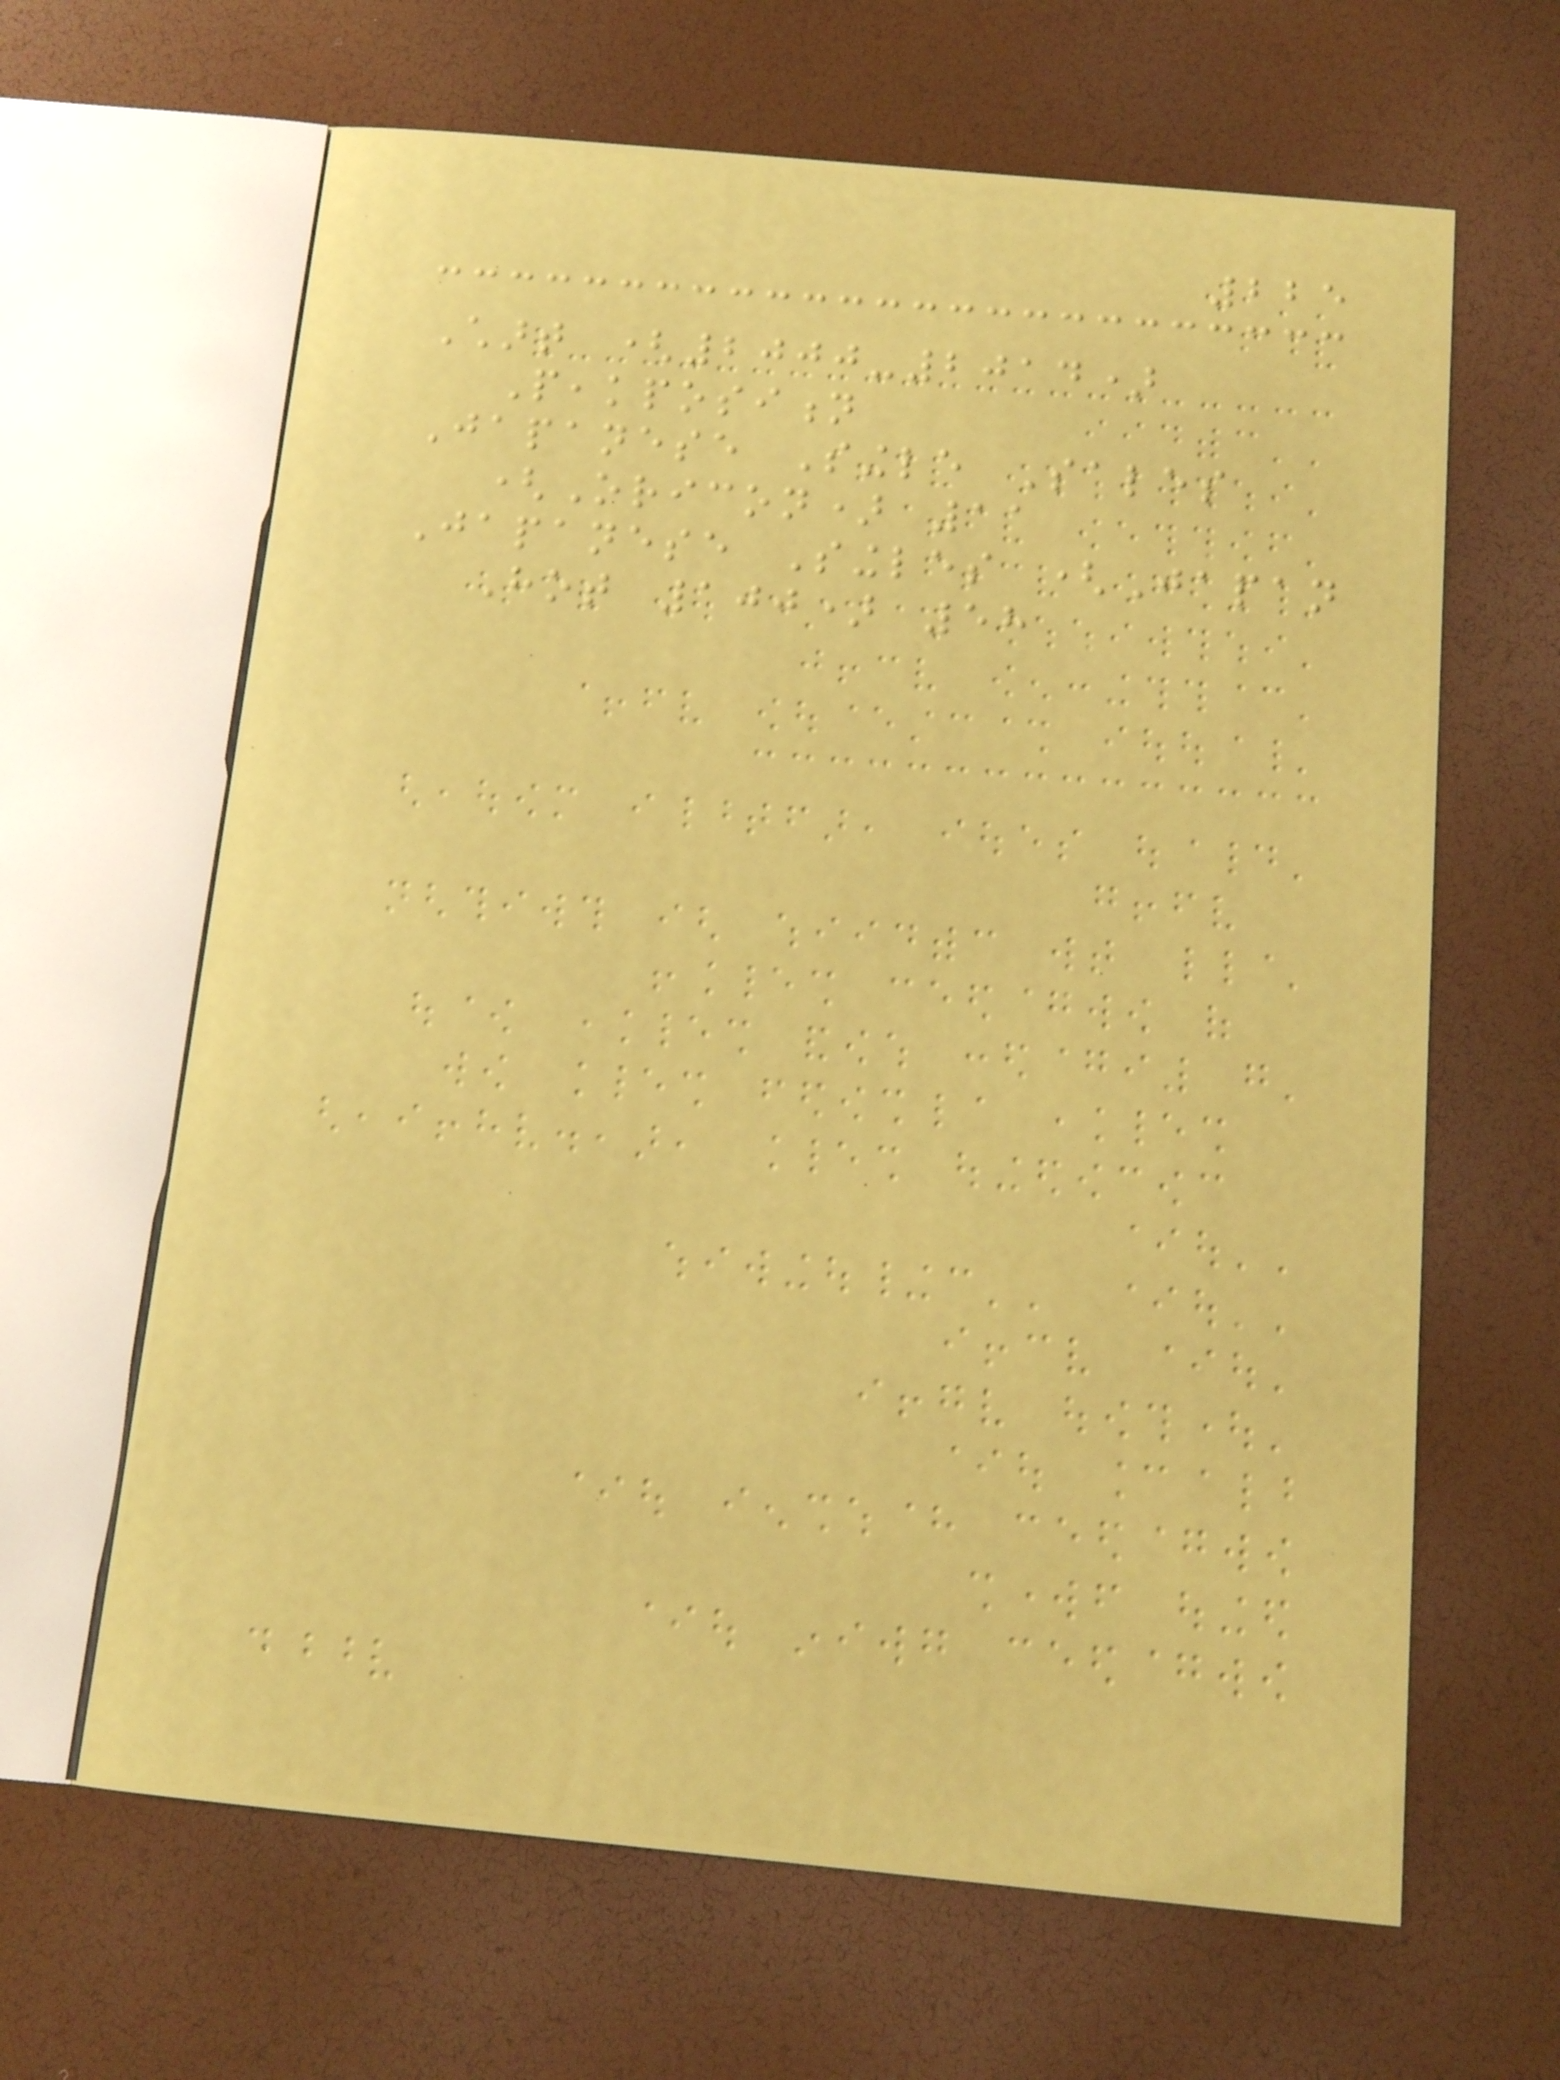225
Chart (2000-2014)
Peakposition
Japanese Single Sales
(Oricon) 11
Japanese Singles (Japan
Hot 100) 58
